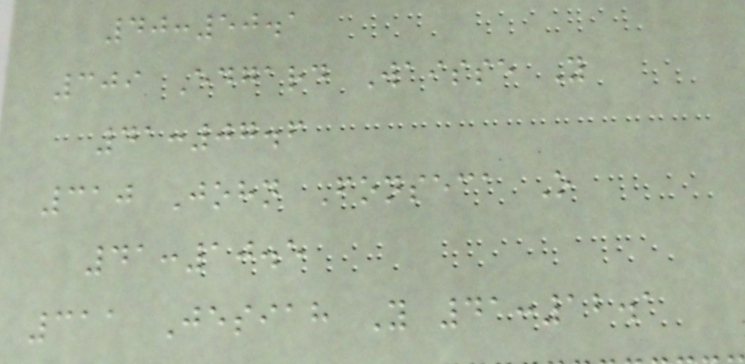40:50.1
309 Edgard Waisse Y
41:07.6
310 John Fonseca O
41:10.5
311 Jesiah Y 41:12.1
